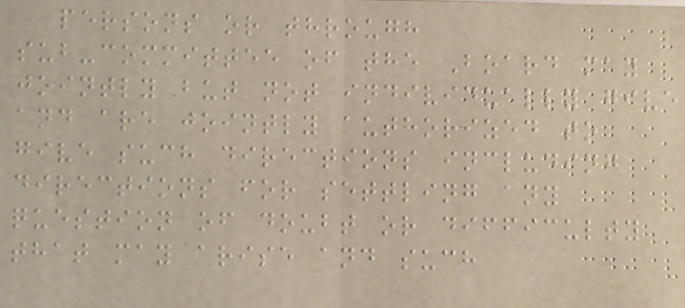persons or through
sub-committee of the Board may
jointly but not individually give
and are jointly authorized to
give such directions including
directions for settling any
question of doubt or difficulty
that may arise and such
